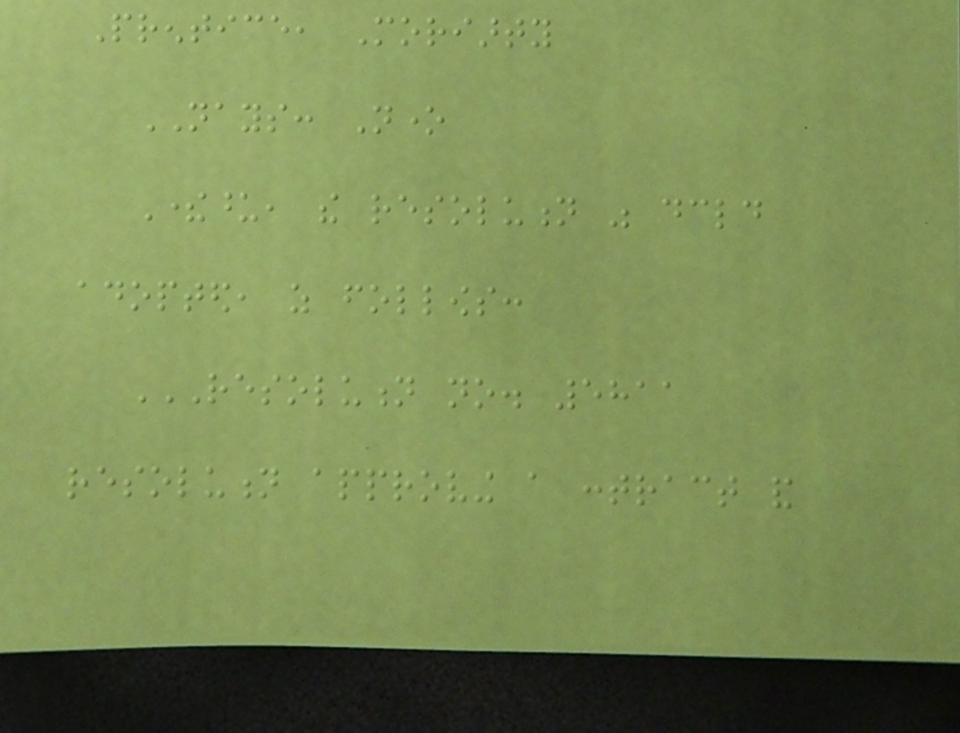Prentice, Moriarty
NAYS: None
Thereupon, the resolution was declared
adopted, as follows:
RESOLUTION NO. 5811
RESOLUTION APPROVING A CONTRACT AND
